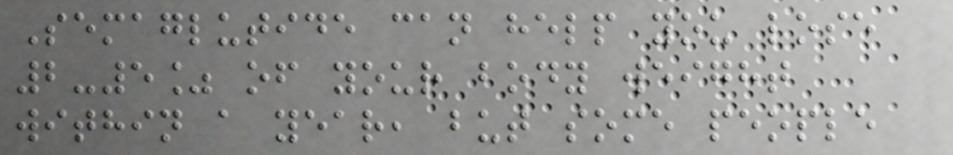Semaglutide can help you lose
2-5% of your body weight
within a year, but some people
